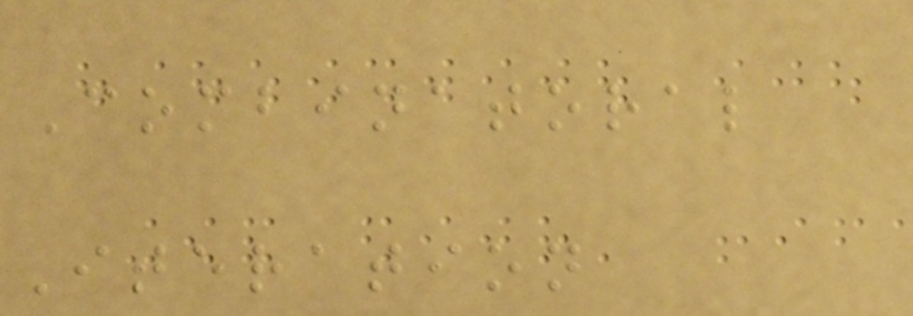Combinatoral
Iteration
